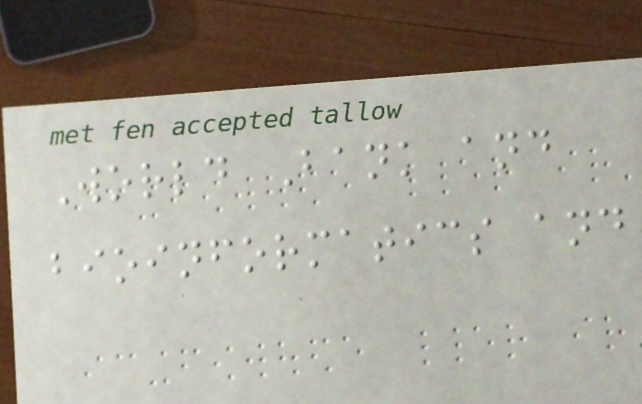World Bank and
bioinformatics and
